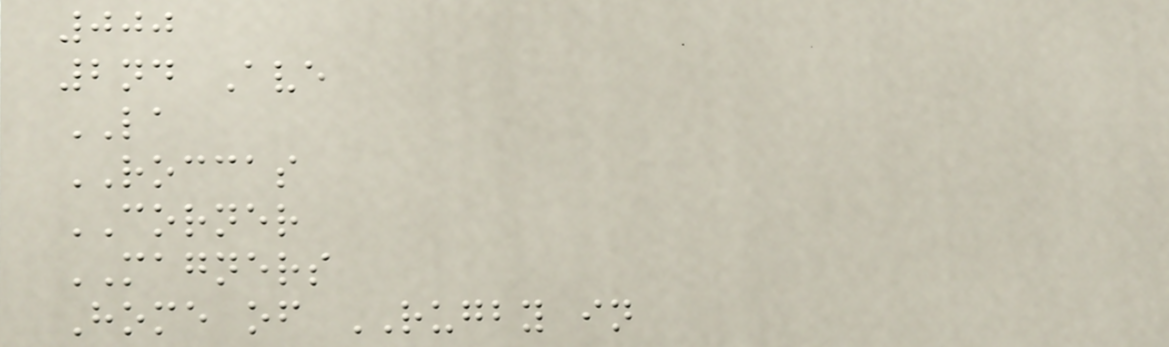000
2nd Ave
LA
ROCCAS
CORNER
MAGNERS
Home of RUGBY in
